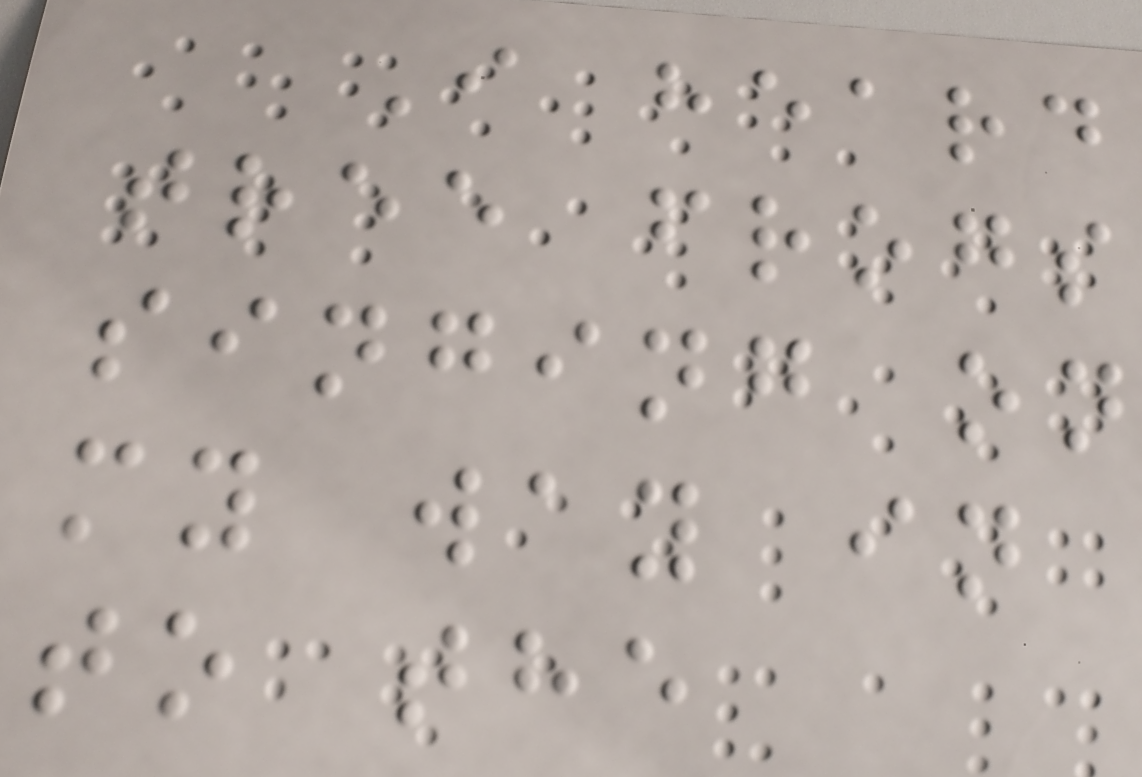I heard
tree frogs
singing on
my way in
to the
